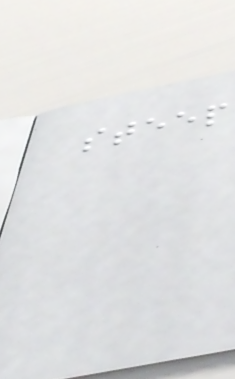steep
